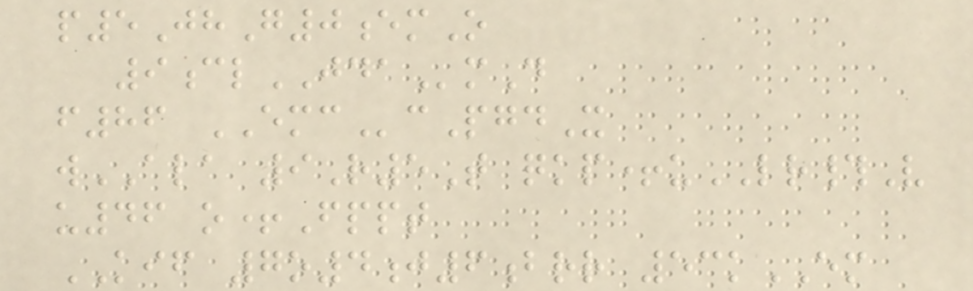p5JhG0emO
9clJDAmD
f86 EMCcPgdX
wALA 9R5T qkp+uLR#V
u46 o+Fppt
KIF 7o4j6brr 53kEM
